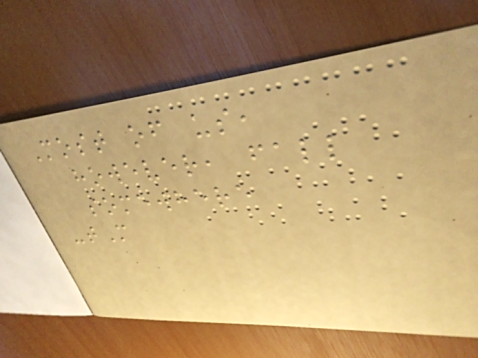Most of us,
however, fall
somewhere
-tM
